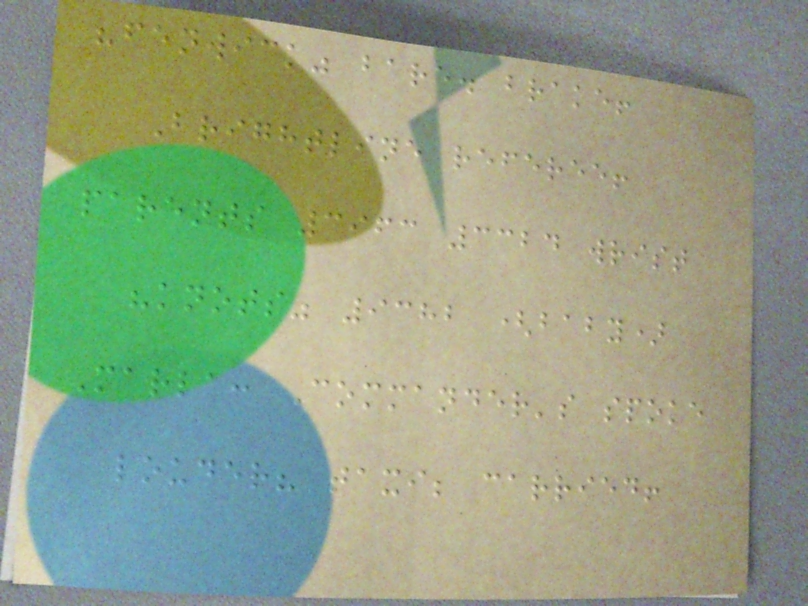"fenwick" bare. brake!
Brightline referee!
parents 3963 3324 wrist
"knots" 9382 (baby)
Marla: Commander's spoke
louder? taxi; carried!
